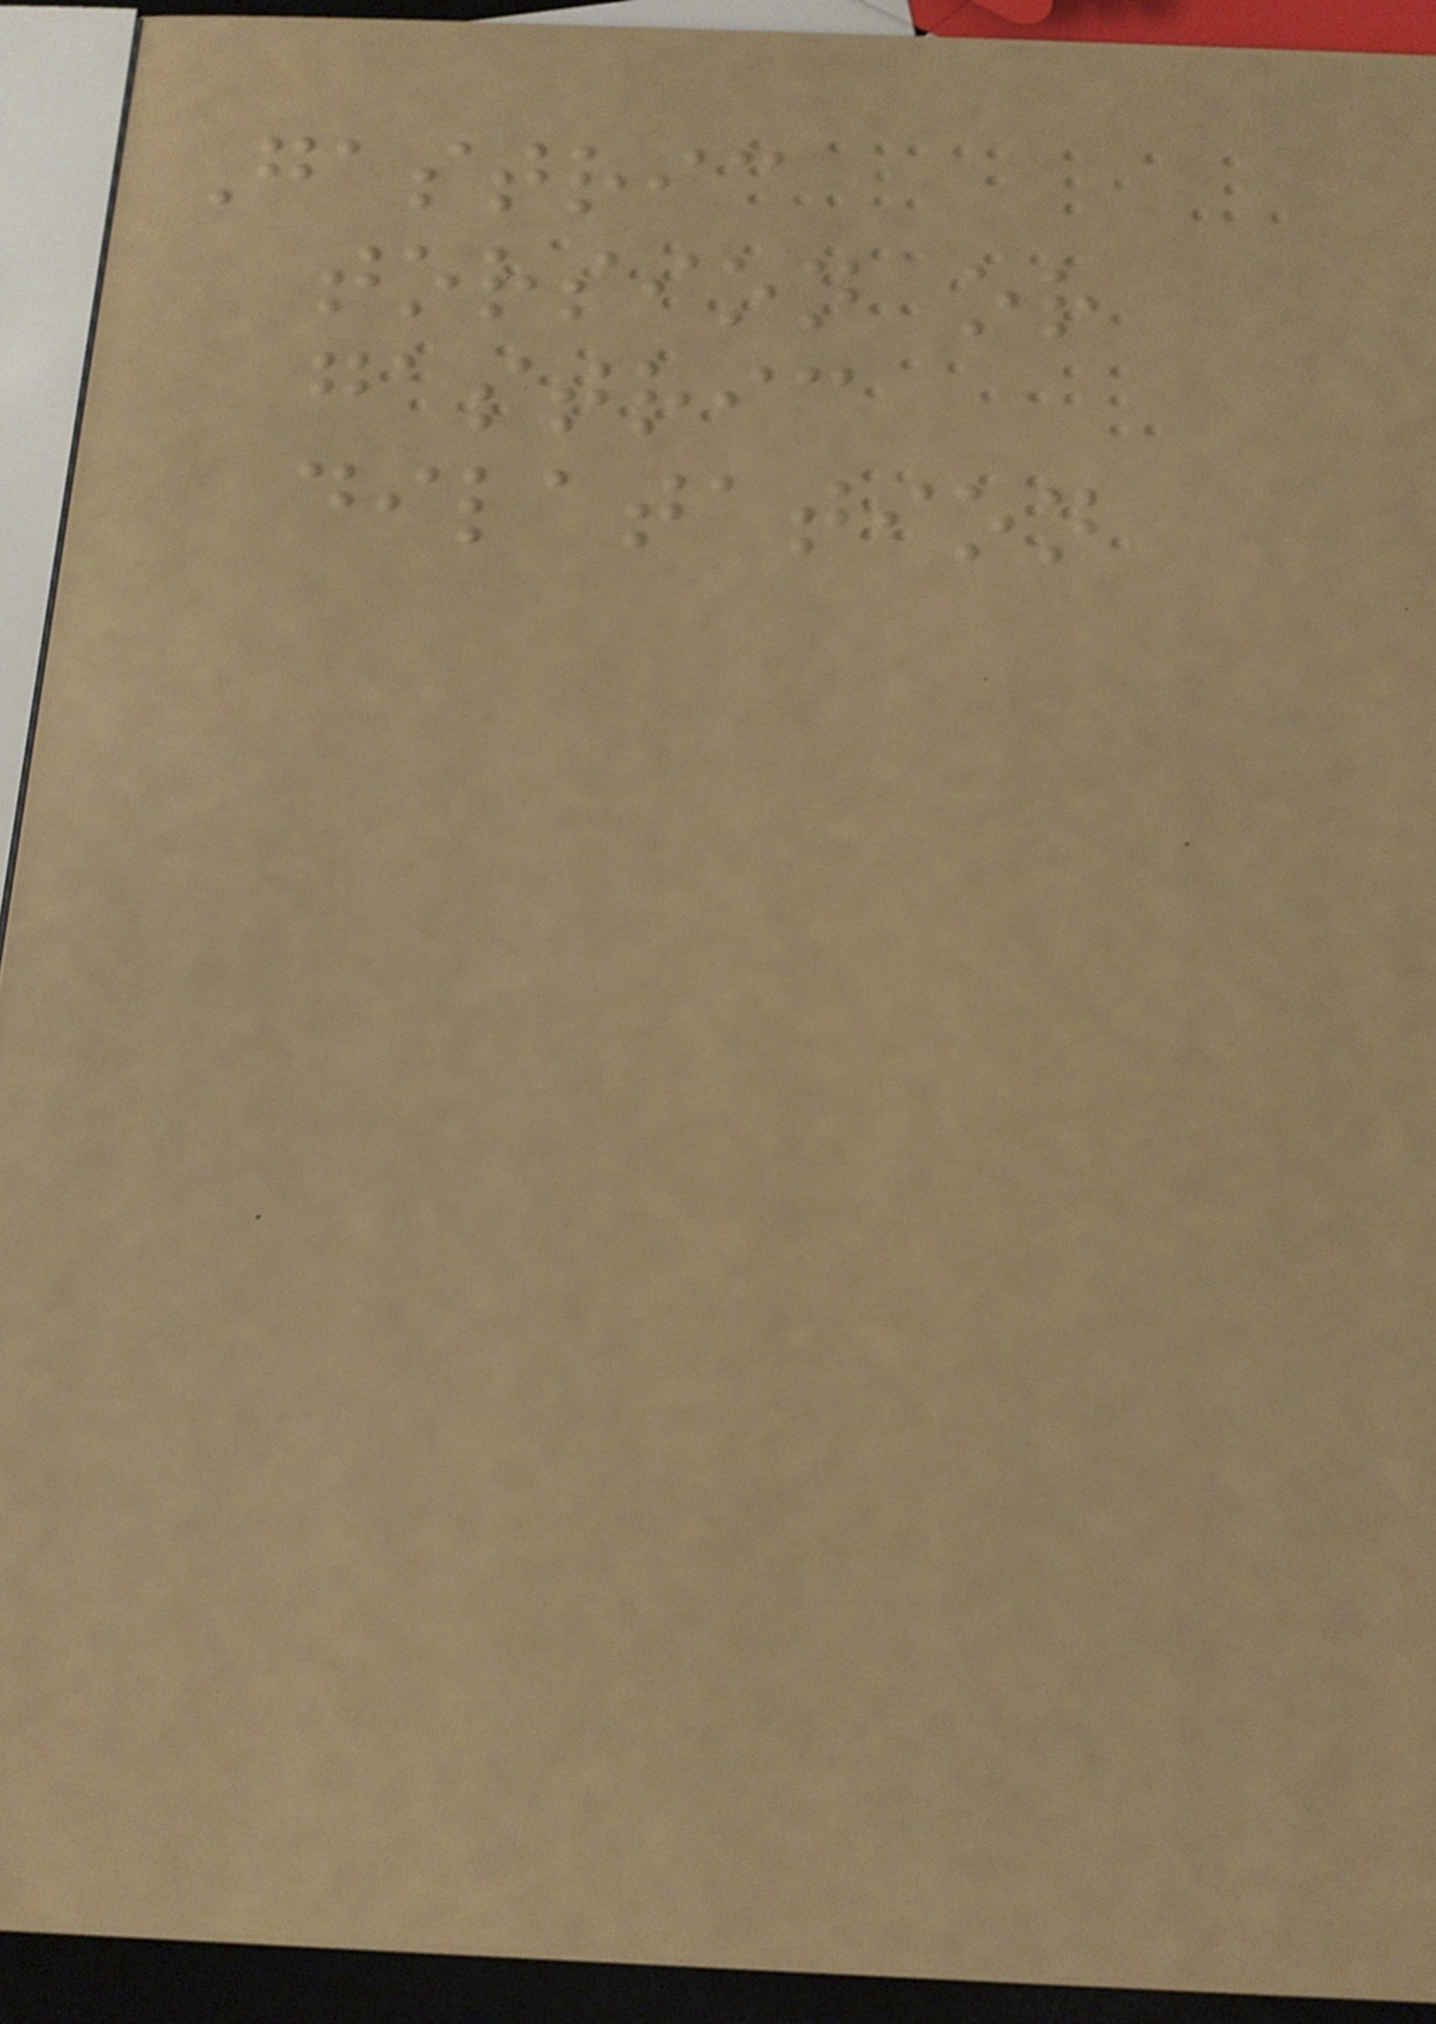Gastric
torsion or
gastric
dilatation
